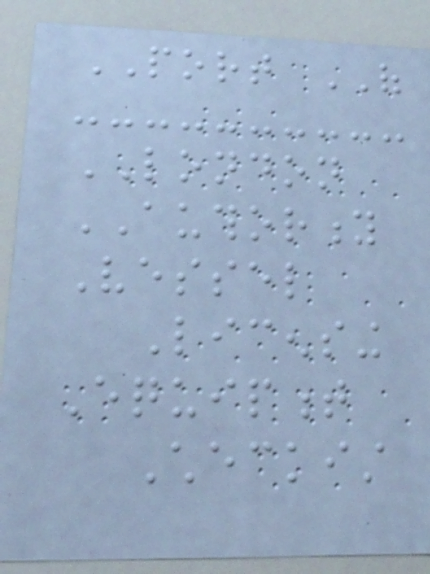PORT OF
LONDON
AUTHORITY
Vessel
Licensing
Equipment
Checkist
